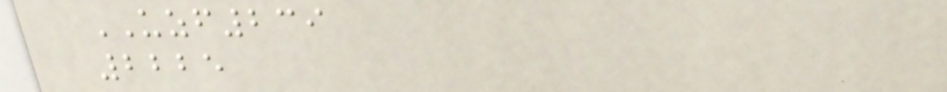UZF239
2225
